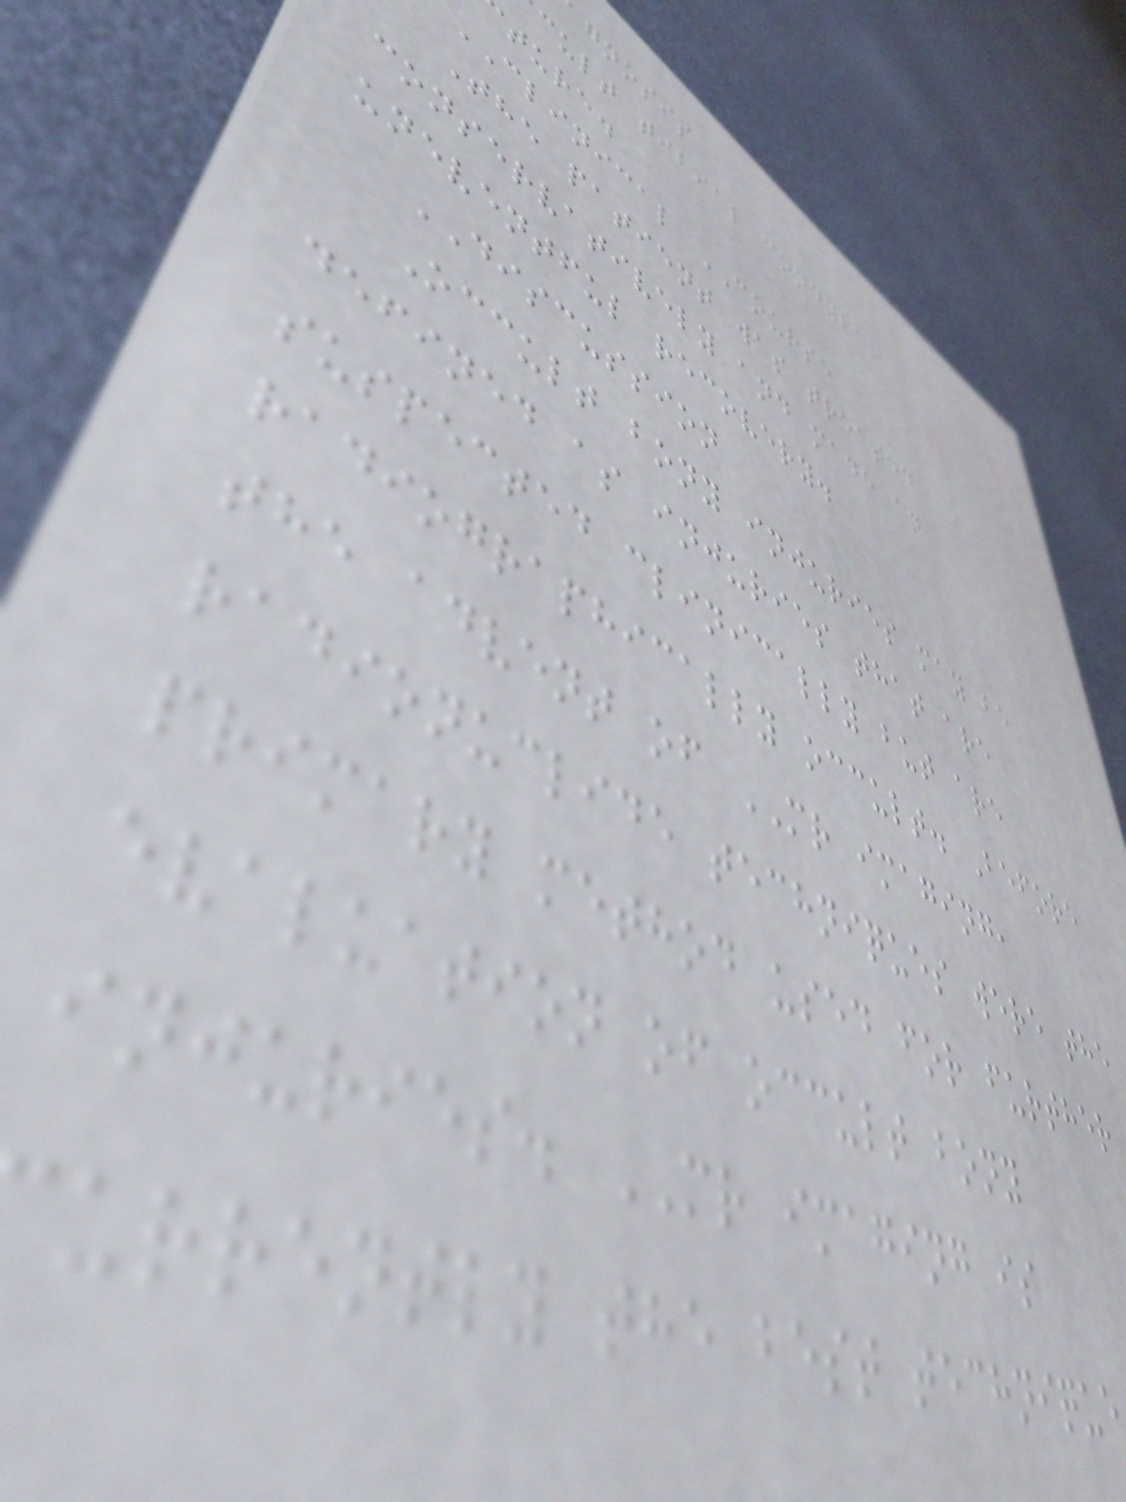gnosis
cult tibial condylar
ture.
CLINICAL COURSE
The patient was treated
conservatively and made an
uneventful recovery.
DISCUSSION
Occult bony injuries may be
defined as injuries that are
suspected clinically but are
radiographically occult. Before
the advent of MR imaging,
radionuclide techniques were the
primary method used for further
evaluation of occult bony
injuries. MR imaging is
urrently the best technique
